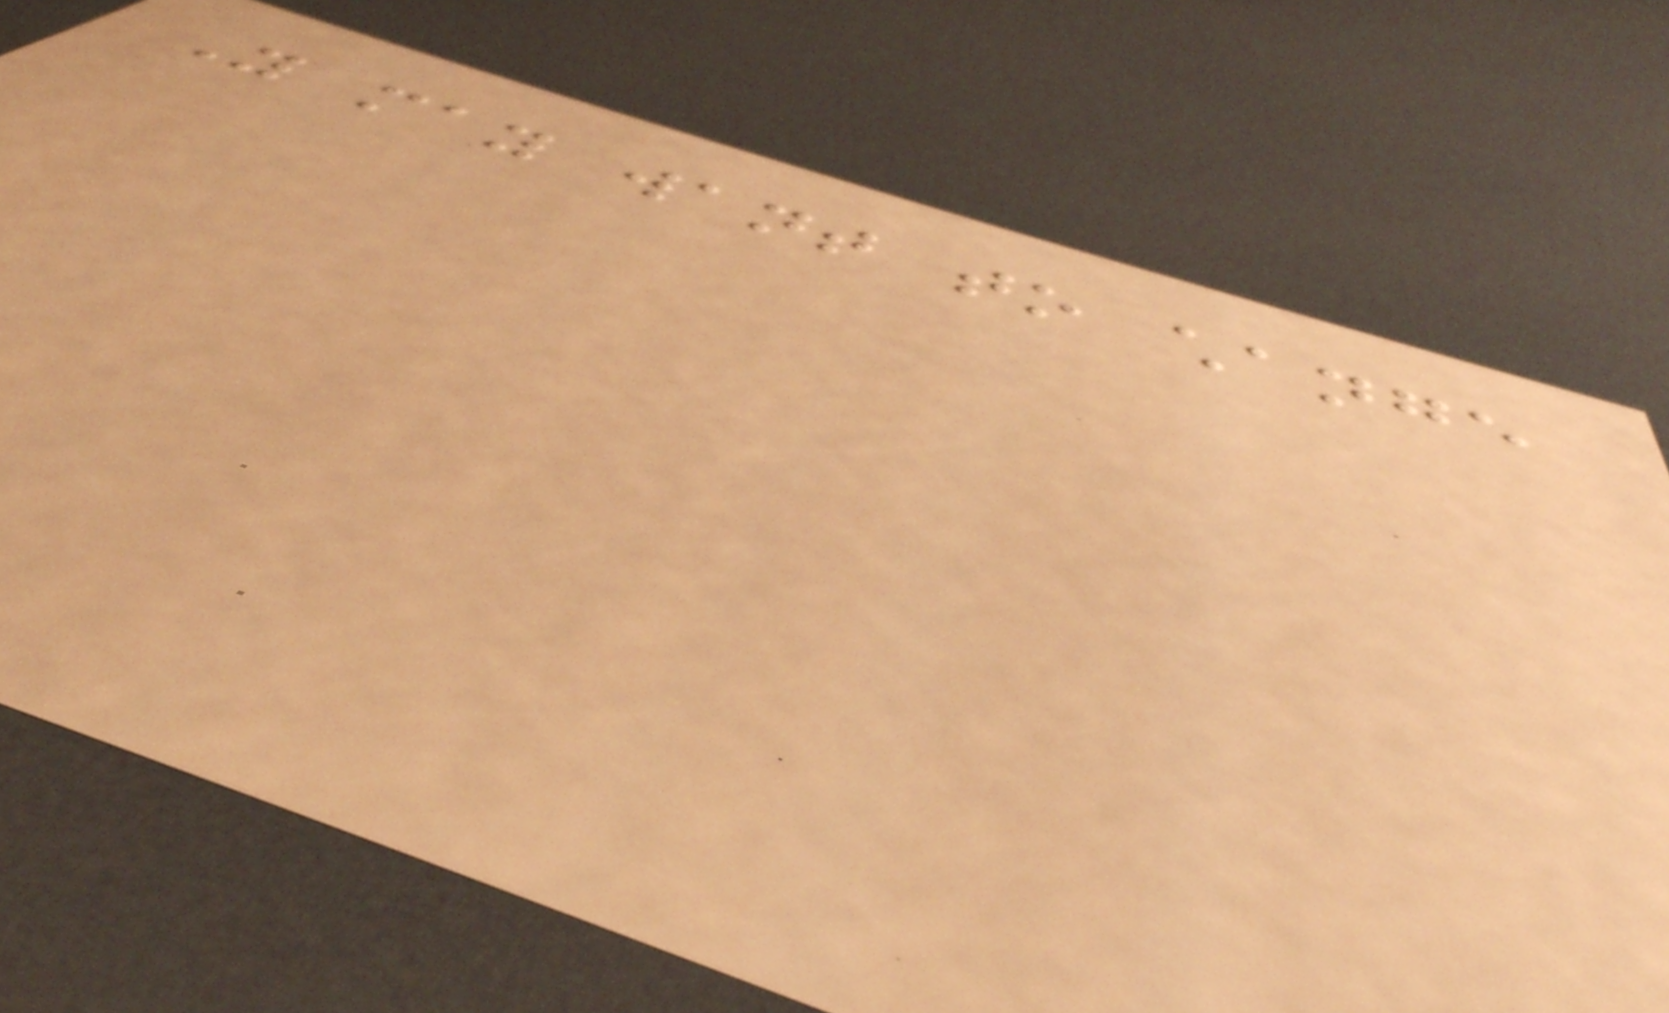You may want to change
